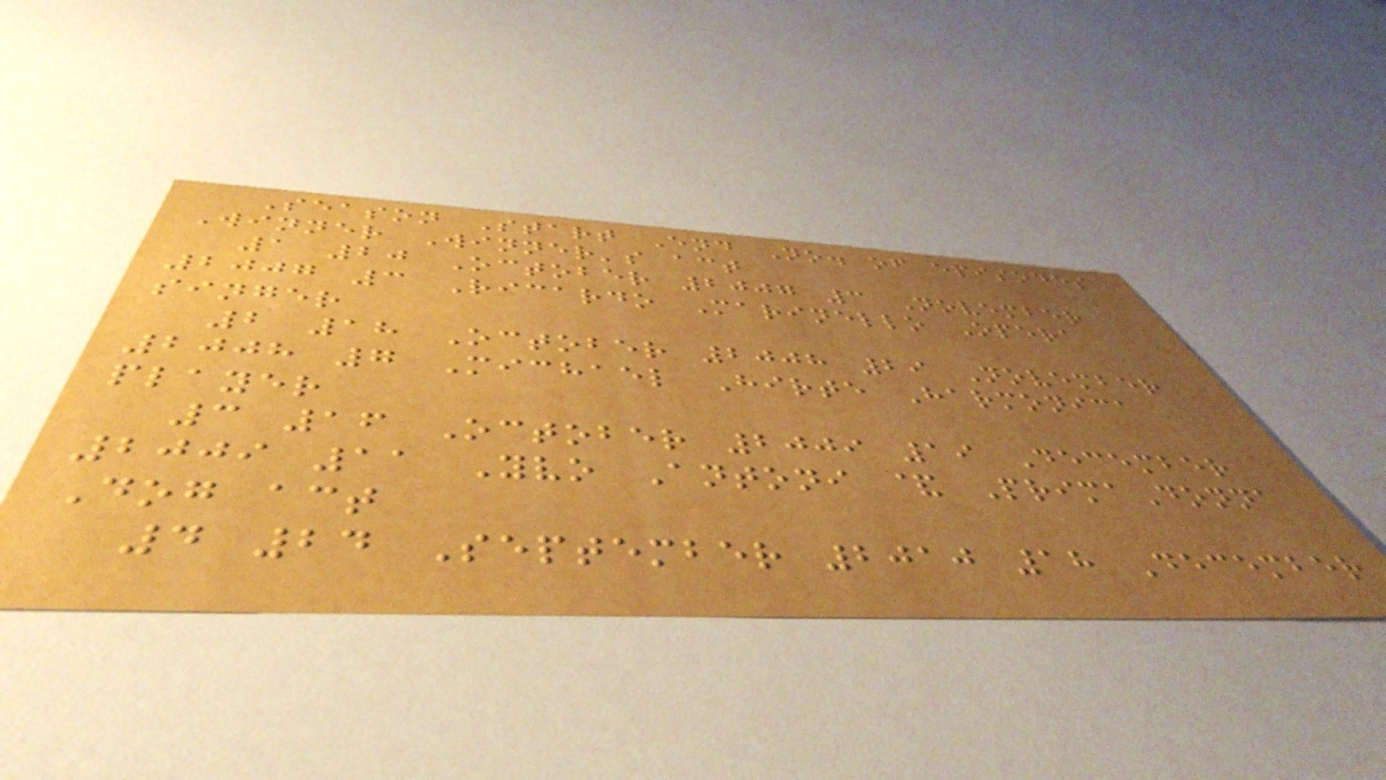Season Start End No. of episodes
Winner Winner's act
1 20 October 2007 3 November
2007 3 Ricardo Marinello Opera
singer
2 18 October 2008 29 November
2008 7 Michael Hirte Harmonica
player
3 16 October 2009 19 December
2009 11 Yvo Antoni & PrimaDonna
Dog act
4 24 September 2010 18 December
